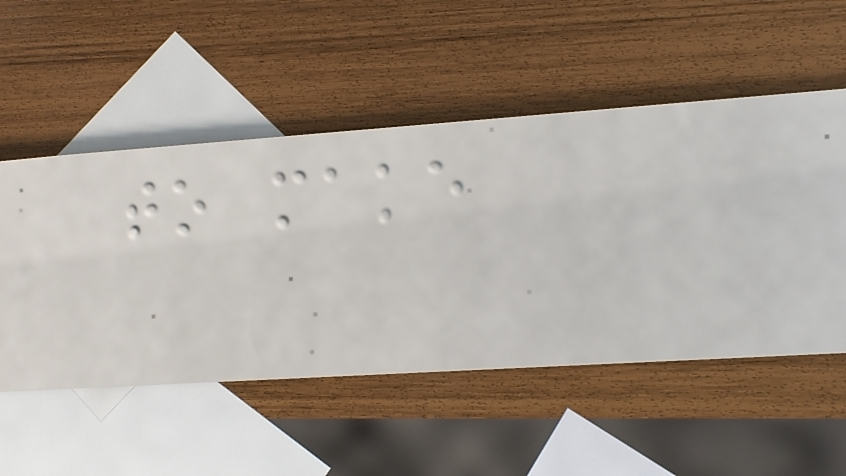to make
